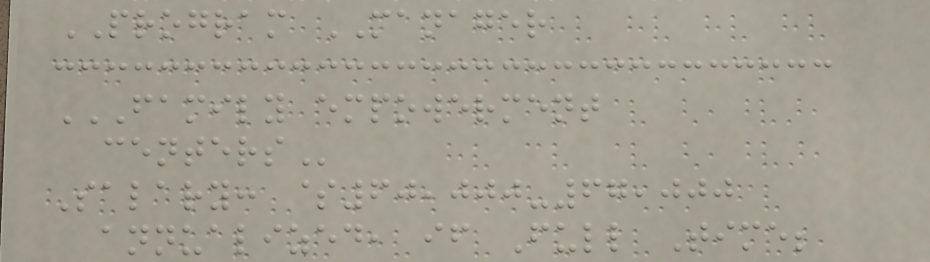PROGRAM MANAGER
FAMILY EMPOWERMENT
CENTERS
Salary: $60,000-67,000
annualized, if Full Time;
